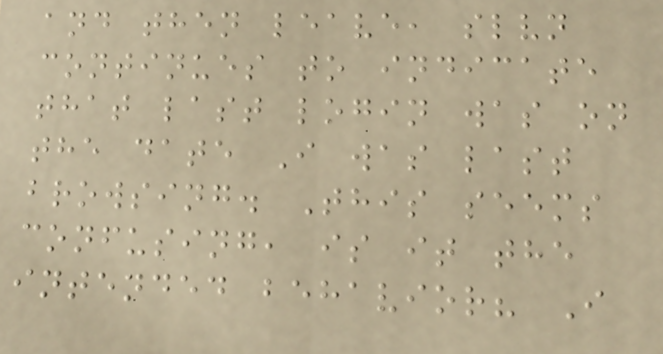and then leave, slvn
continues to indicate
that last login was on
the date I was last
browsing. This seems
confusing, is it the
intended behavior? I
